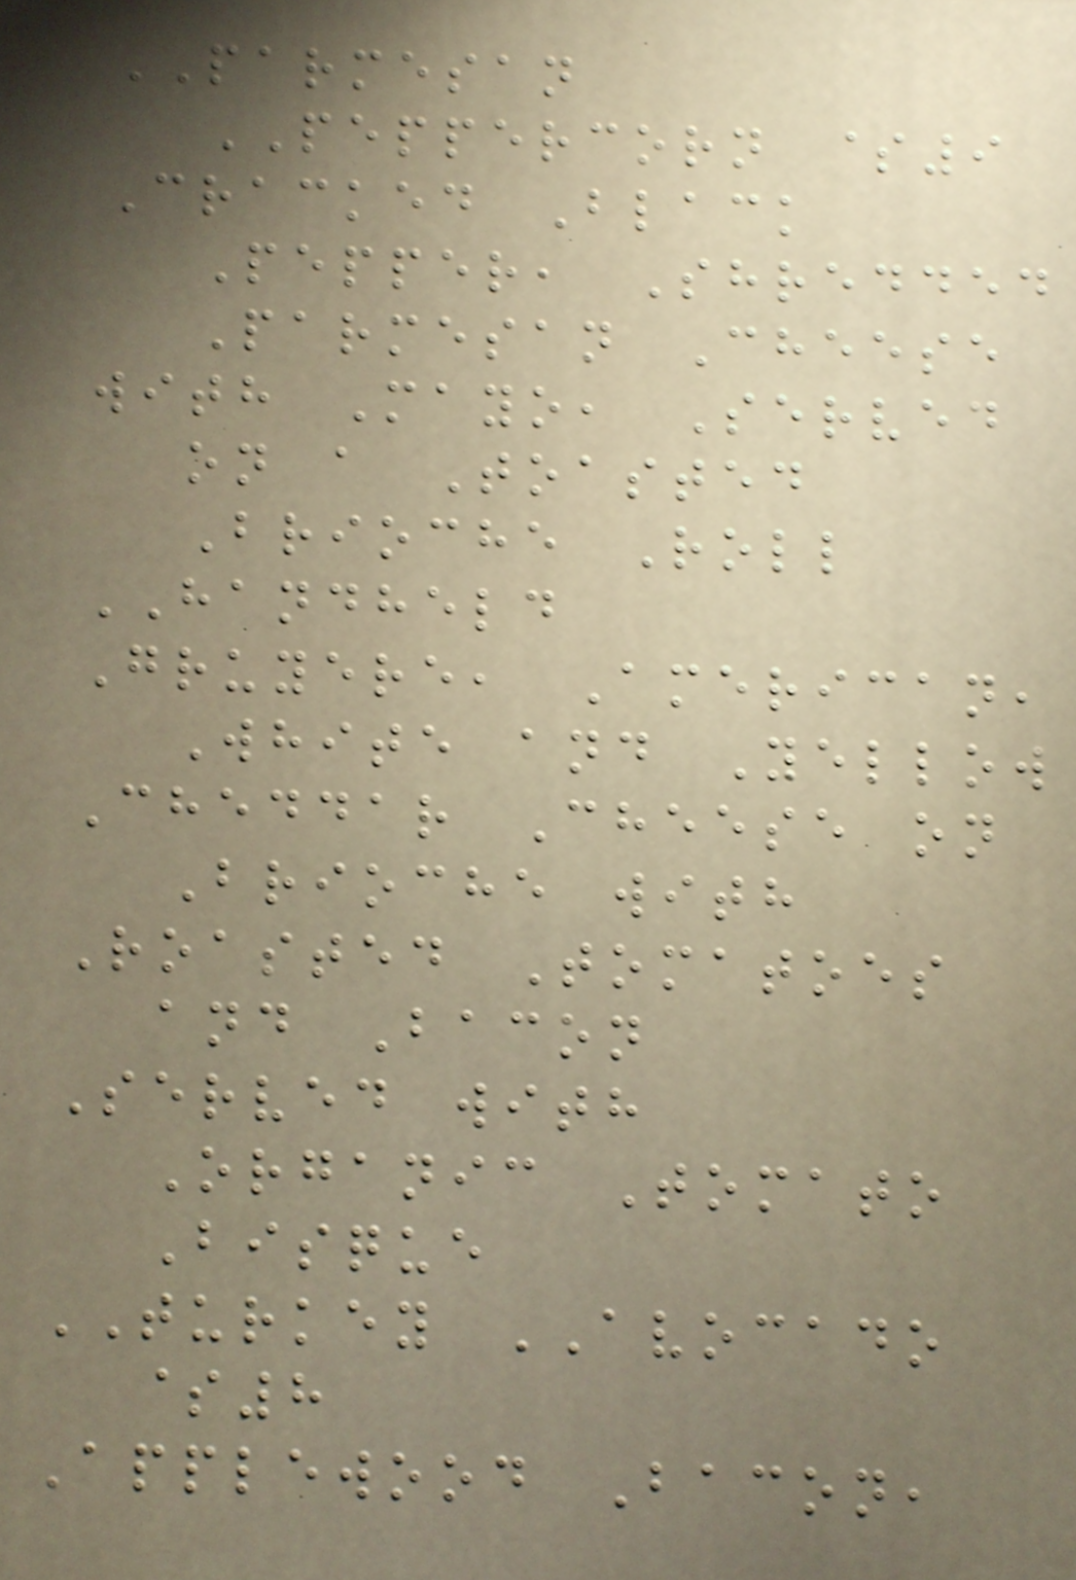PARMESAN
PEPPERCORN $9
Cracked Black
Pepper, Shredded
Parmesan Cheese
with Mayo, Served
on a Toasted
Brioche Roll
HANDHELD
Gruyere, American,
White and Yellow
Cheddar Cheese on
Brioche with
Roasted Tomatoes
and Bacon
Served with
Organic Tomato
Bisque
TURKEY AVOCADO
$8
Applewood Bacon,
